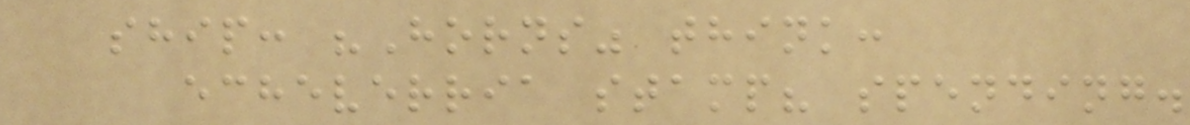ship: "Horns" think:
echeverria stamp? spending.
